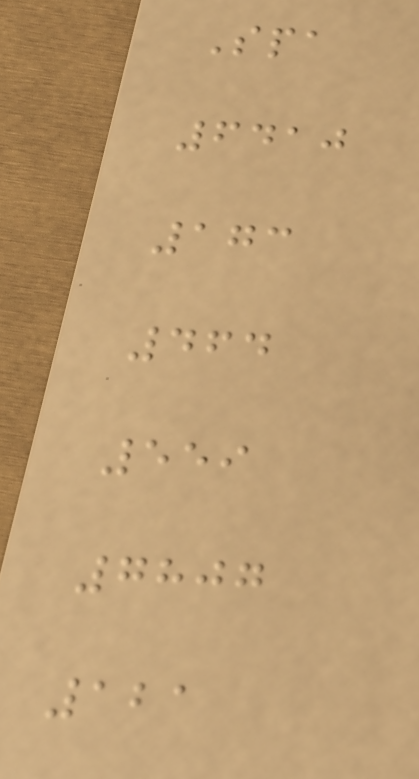Spa
6410
173
464
559
7807
121
